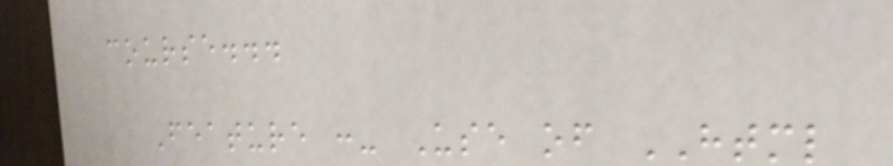course...
Feature :- Use of HTML
